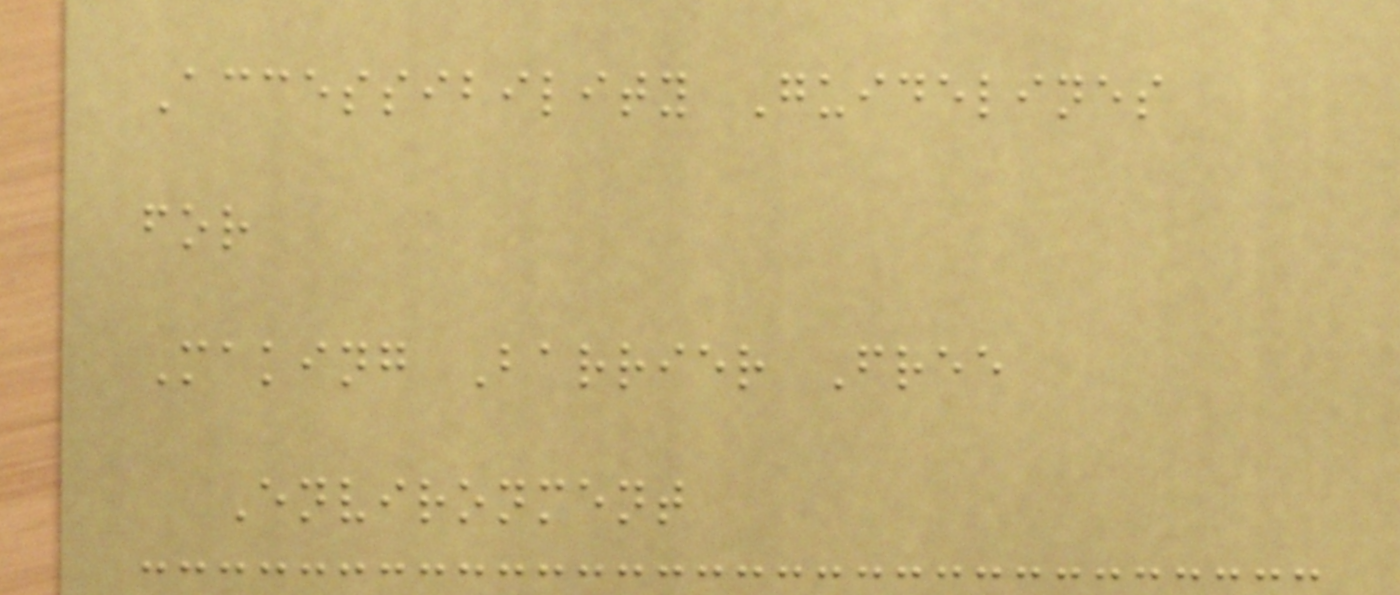Accessibility Guidelines
for
Making Barrier Free
Environment
